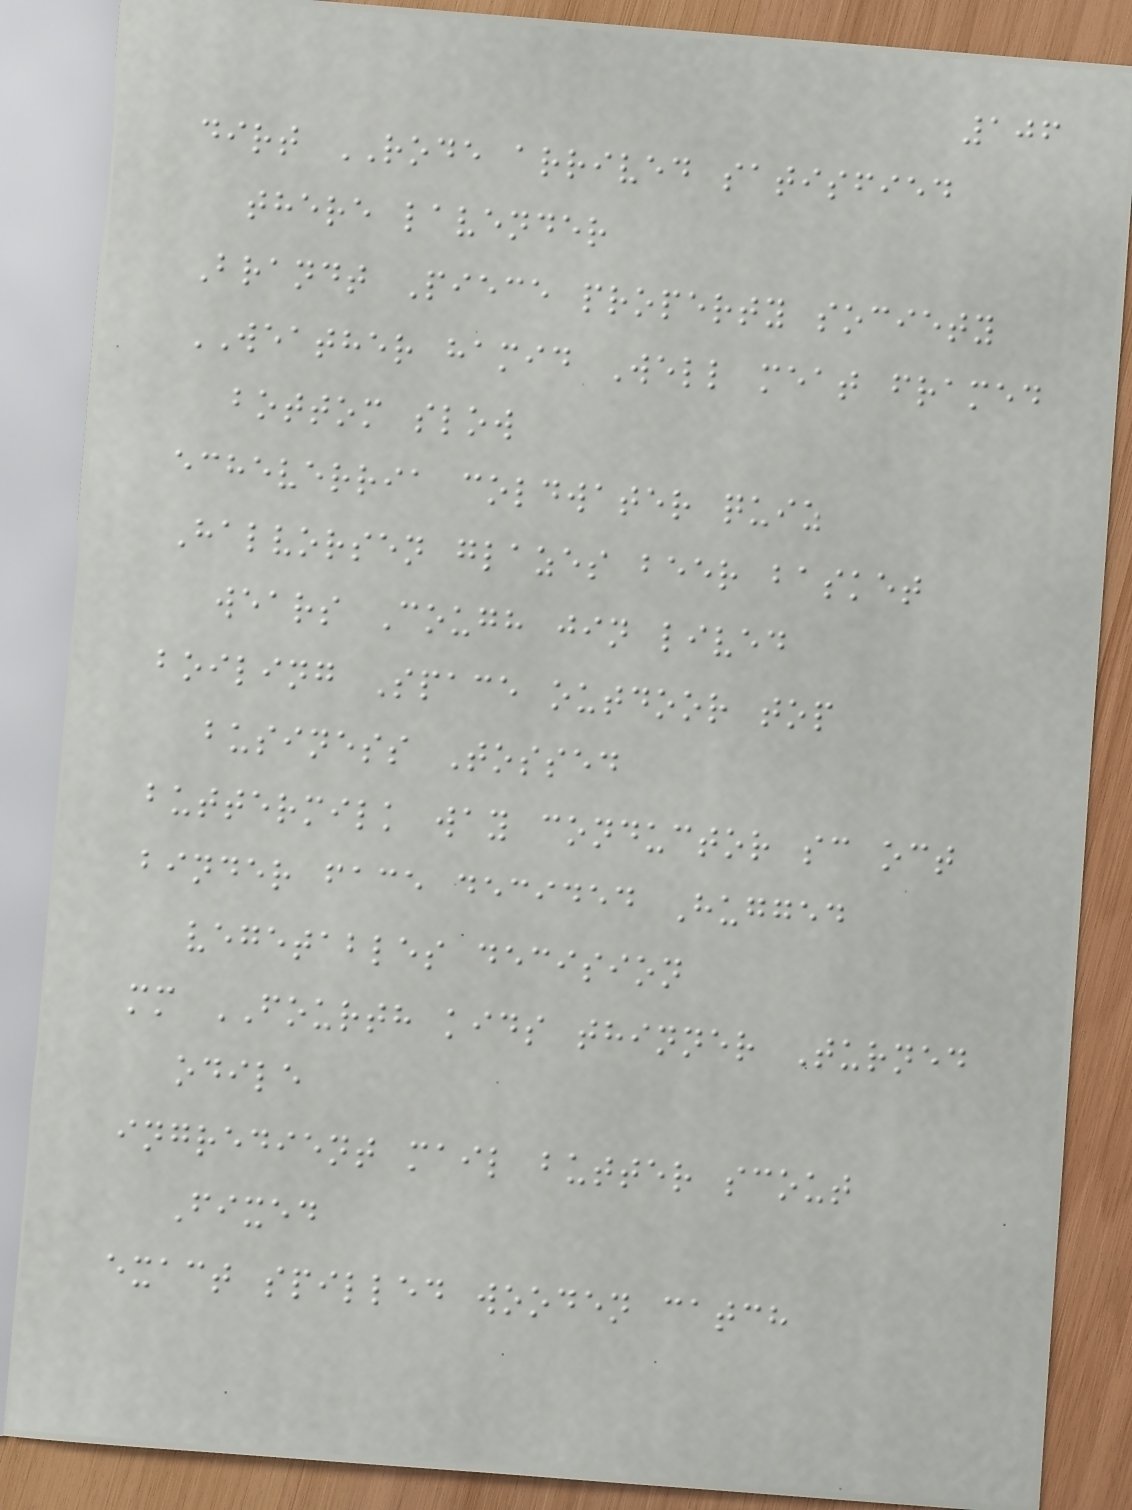106
dirt RODE arrived satisfied
there lavender
Brandt Piece property society
WEATHER hamid Well meat framed
bottom slow
echeverria coldwater quiz
Halvorsen glazes beer basket
wears Cough jin lived
boiling Space outdoor top
business Tossed
buttermilk way conductor sc oct
binder face decided Hugged
vegetables decision
mm FOURTH kids thinner Turned
odile
ingredient mail butter scout
Fixed
exact spilled wooden catch
